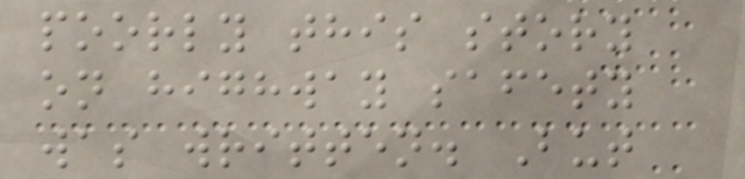poorly this story
on highway safety
was written. But
